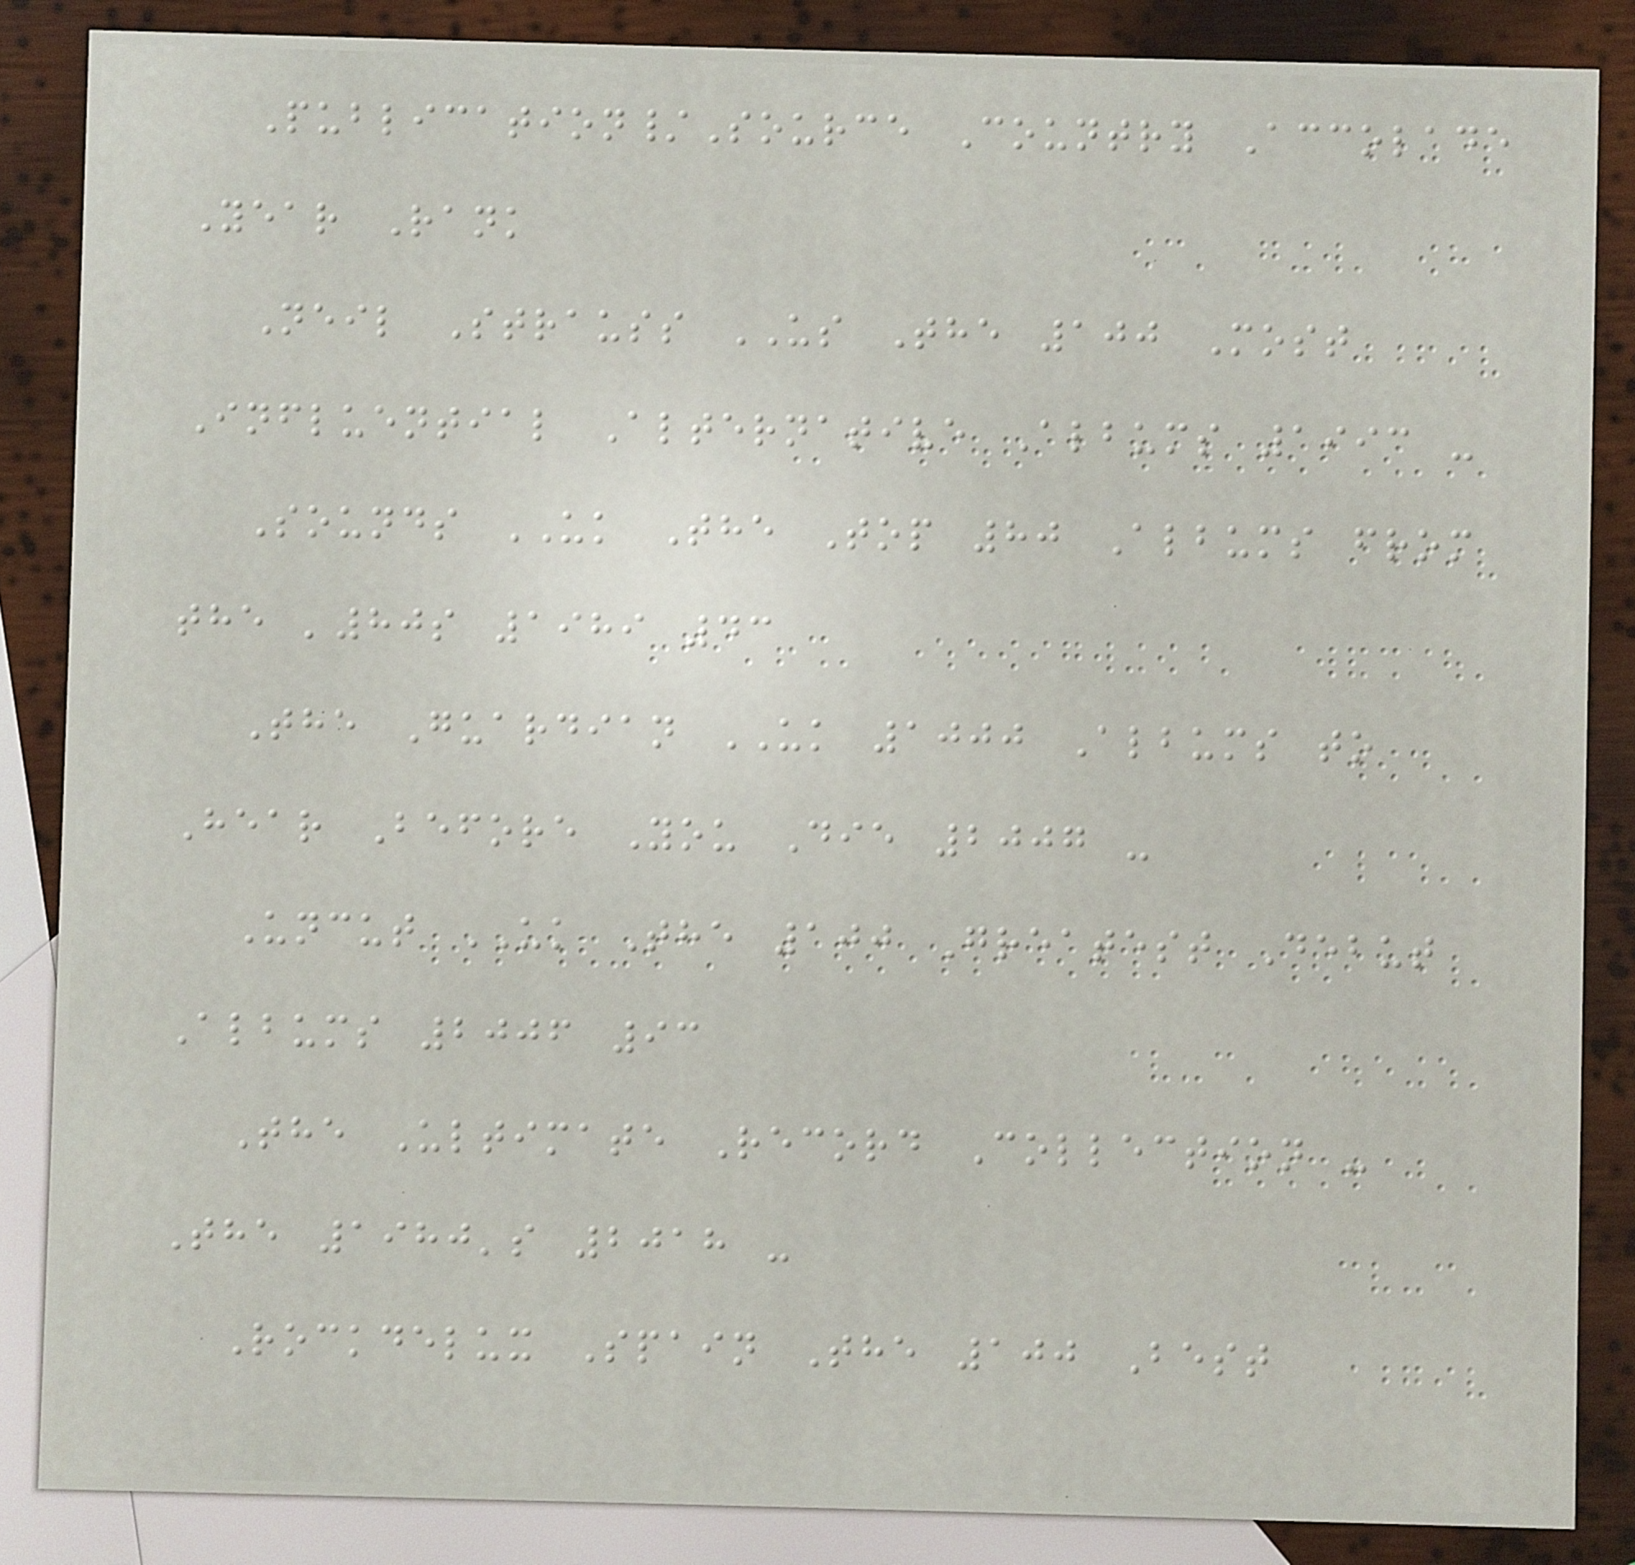Publication/Source Country Accolade
Year Rank
Neil Strauss US The 100 Most
Influential Alternative Albums 1993 -
Sounds UK The Top 80 Albums from
the '80s 1989 43
The Guardian UK 1000 Albums to
Hear Before You Die 2007 -
Uncut UK The 100 Greatest Debut
Albums 2006 93
The Ultimate Record Collection -
The 1980's 2018 -
Rockdelux Spain The 100 Best
